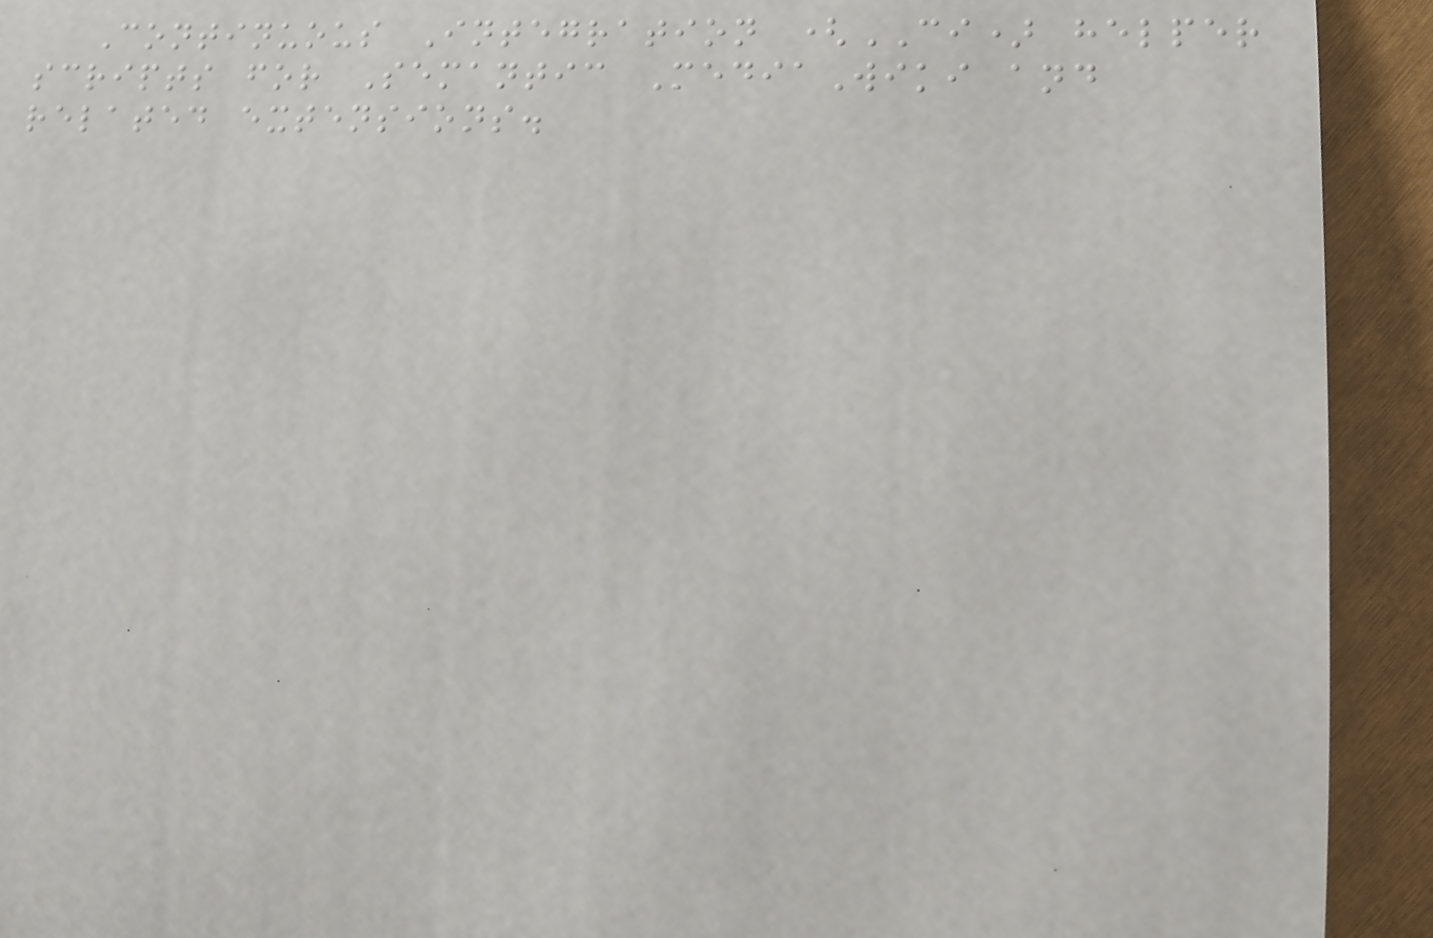Continuous Integration (CI) helper
scripts for Semantic MediaWiki and
related extensions.
